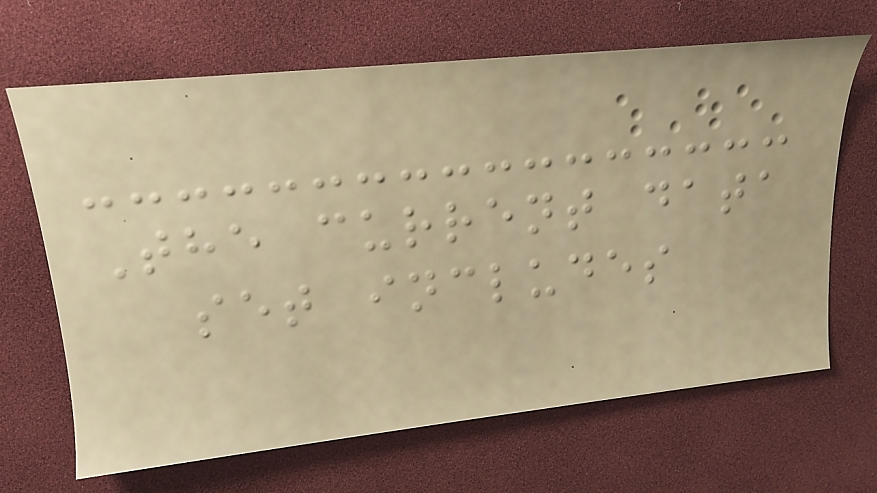The current data
set includes
